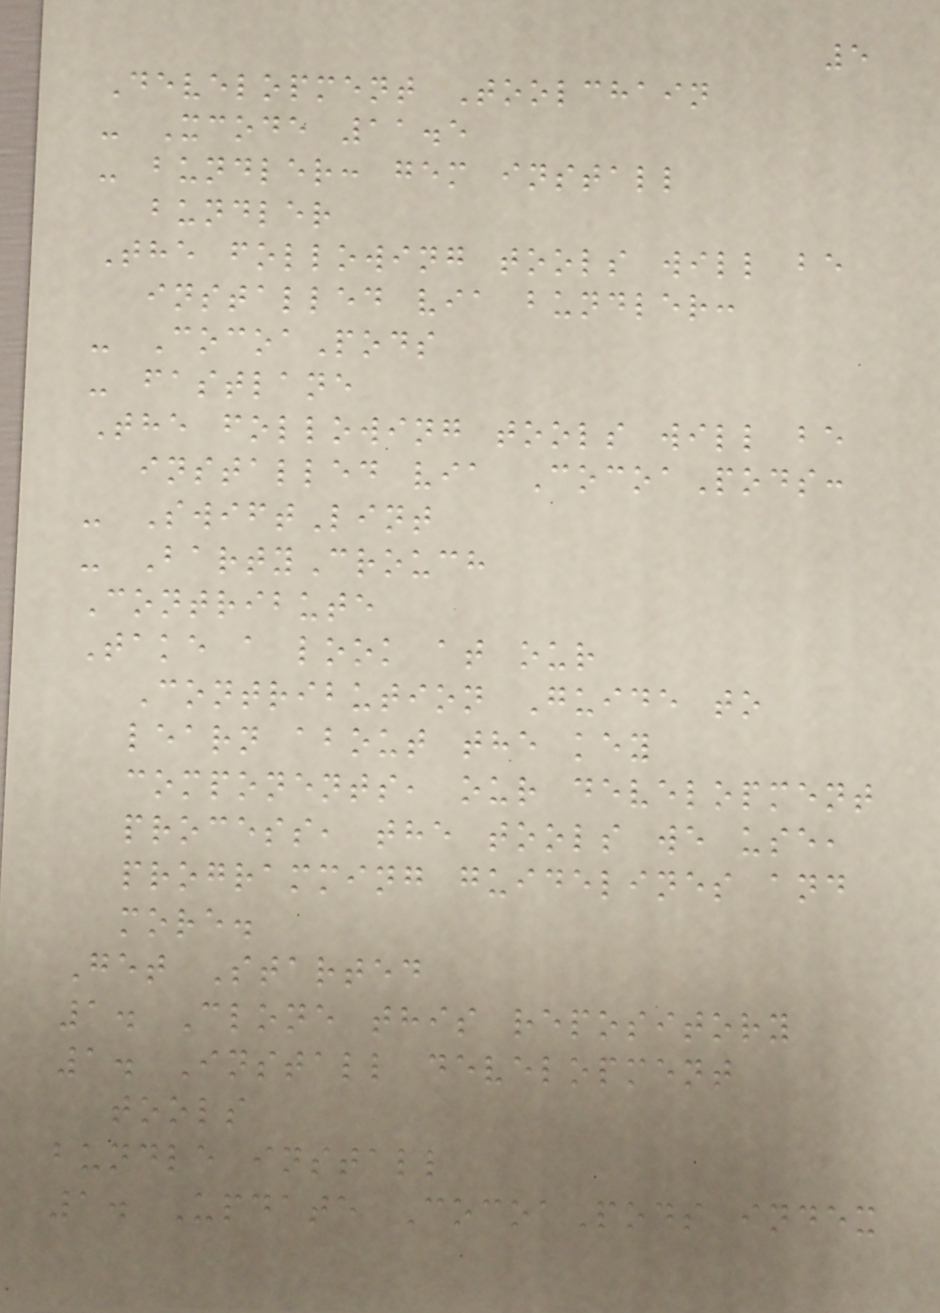5
Development Toolchain
- Xcode 11.5
- bundler: gem install
bundler
The following tools will be
installed via bundler:
- CocoaPods
- fastlane
The following tools will be
installed via CocoaPods:
- SwiftLint
- BartyCrouch
Contribute
Take a look at our
Contribution Guide to
learn about the key
components, our development
process, the tools we use,
programming guidelines and
more.
Get Started
1. Clone this repository
1. Install development
tools
bundle install
1. Update CocoaPods index
